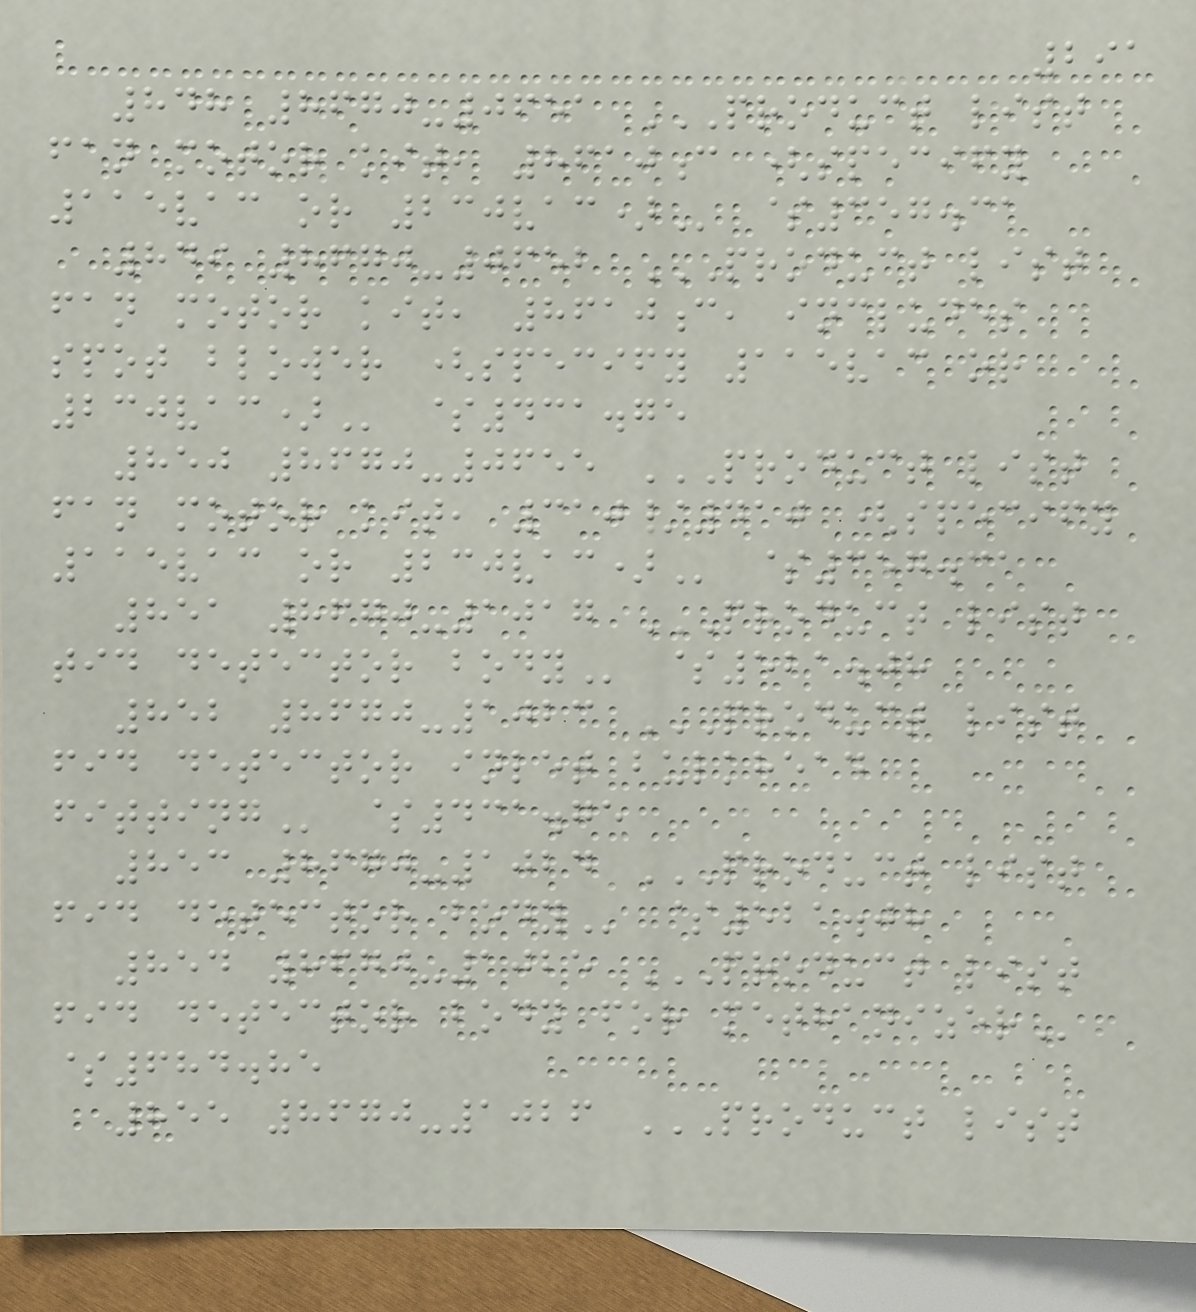291
848 8670-0651 PRODUCT LIST
FAN MOTOR KIT, 8610C (SPECIFY
115VAC OR 230VAC) $357.31
849 8670-0652 PRODUCT LIST
FAN MOTOR KIT, 8610C, INCLUDES
SPOT BLOWER (SPECIFY 115VAC OR
230VAC) $431.75
850 8670-0655 PRODUCT LIST
FAN MOTOR KIT, 310/410 (SPECIFY
115VAC OR 230VAC) $357.31
851 8670-1017 PRODUCT LIST
TID DETECTOR BODY $521.08
852 8670-1023 PRODUCT LIST
FID DETECTOR INLET BULKHEAD
FITTING $431.75
853 8670-1024 PRODUCT LIST
FID DETECTOR BODY $521.08
854 8670-1025 PRODUCT LIST
FID DETECTOR BODY FOR METHANIZER
$684.85
855 8670-1026 PRODUCT LIST
